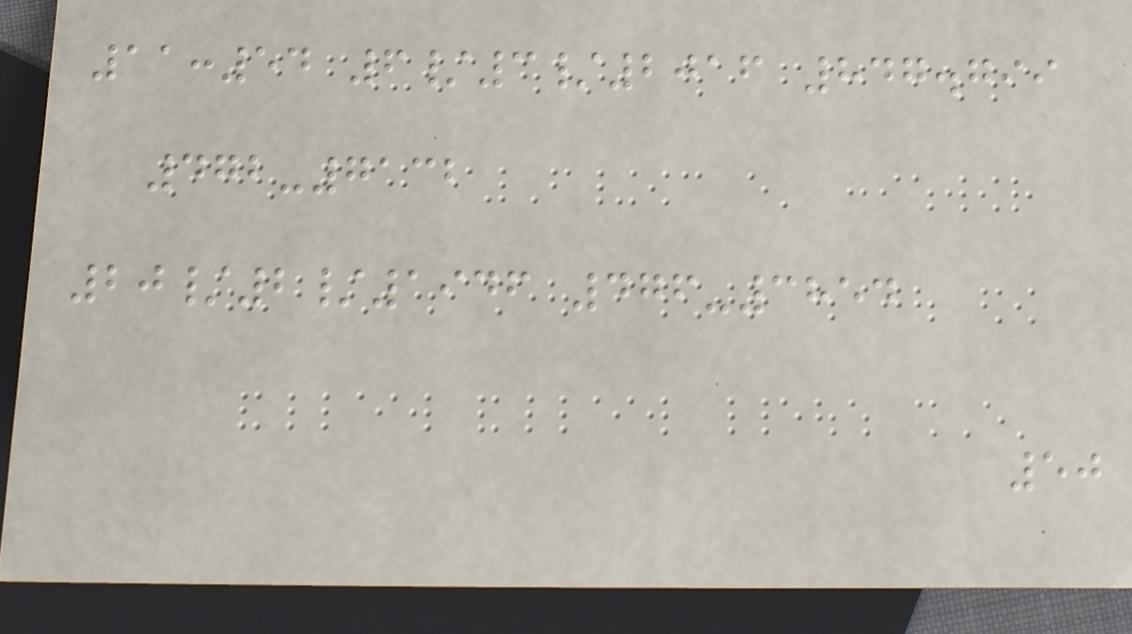11:54 6/3/2016 847.799
472-7132
20/2/1946 476-3854
50
